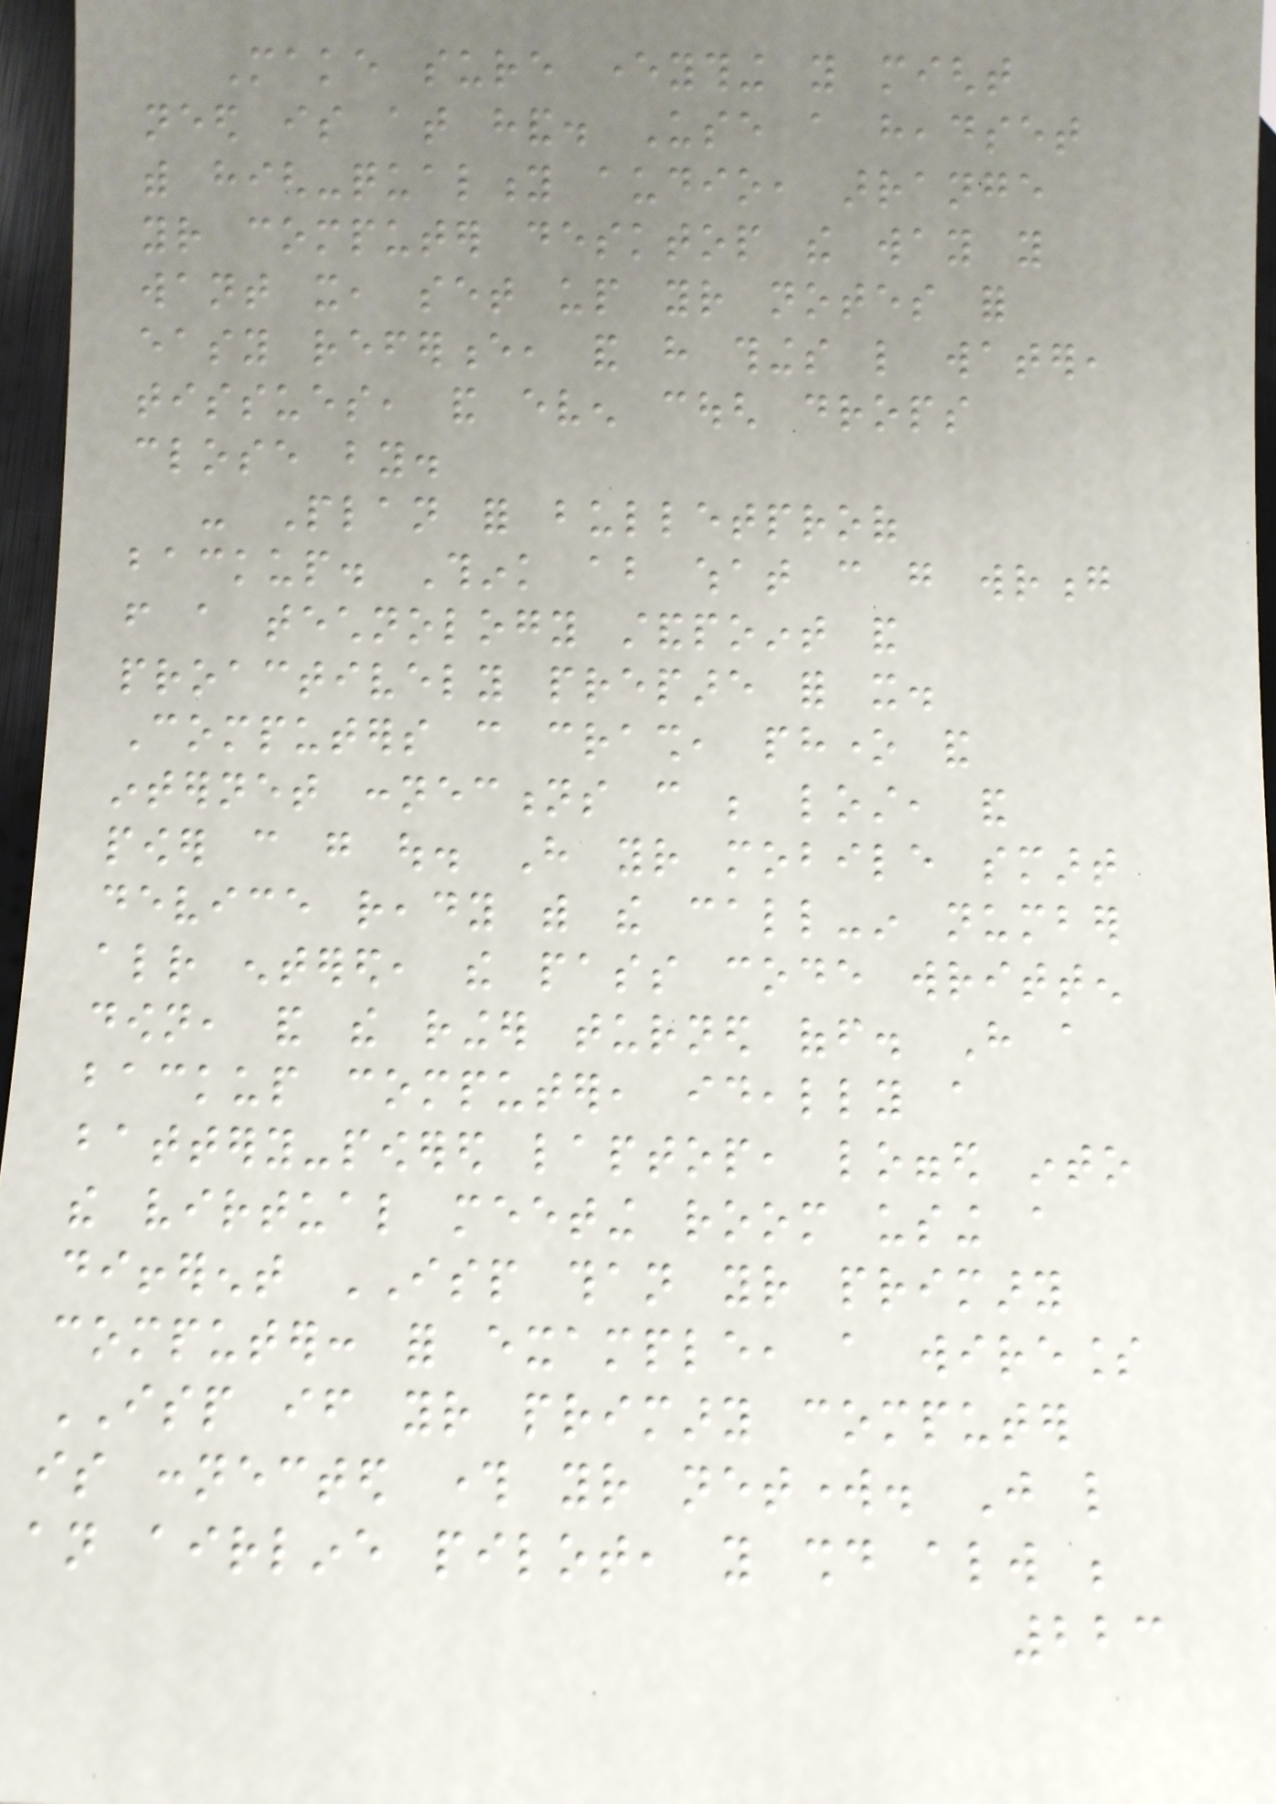Make sure everything you might
need is at hand. Use a headset
with high-quality audio, arrange
your computer desktop the way you
want it, set up your notes for
easy reference, and have things like water,
tissues, and even cough drops
close by.
- Plan for bulletproof
backup. Think about what can go wrong
from a technology standpoint and
proactively prepare for it.
Computers can crash, phone and
internet connections can be lost, and
power can go out. Have your mobile smart
device ready with the call-in number
already entered, the pass code written
down, and the ringer turned off. Have a
backup computer, ideally a
battery-powered laptop, logged into
the virtual meeting room using a
different ISP than your primary
computer: for example, a wireless
ISP if your primary computer
is connected through your network. Just like
an airline pilot, you should always be
223
